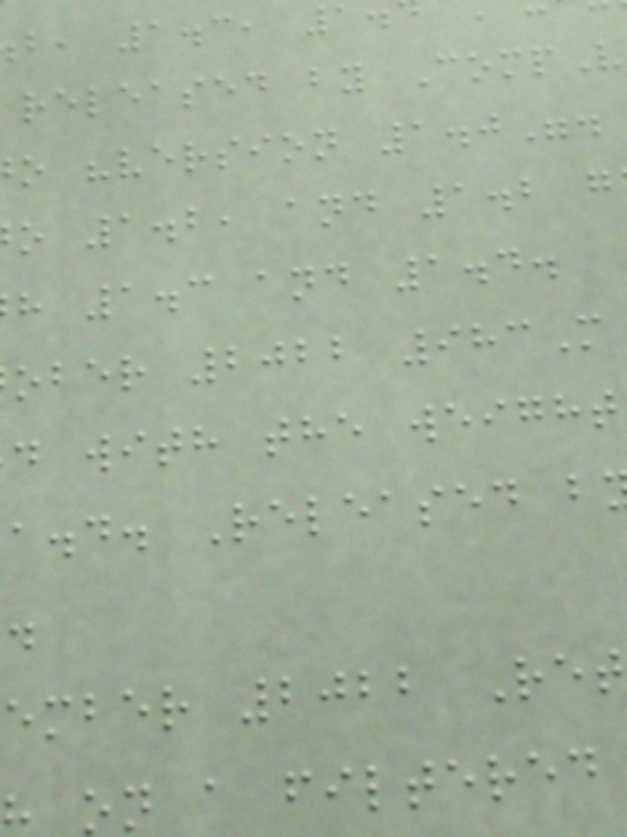b, 1.3, 1
released by CompV
o "version 1.0".
o 1.2, and 1.2 g
h 1.3 and 1.4.
ober 2022 983M
d with the weight
a.d. Released b
ember 2022 Ret
on a filtered
